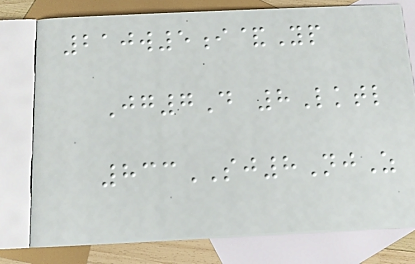210w5i&Yp
Jg7D 8Lktl
833SJ8NjZ
